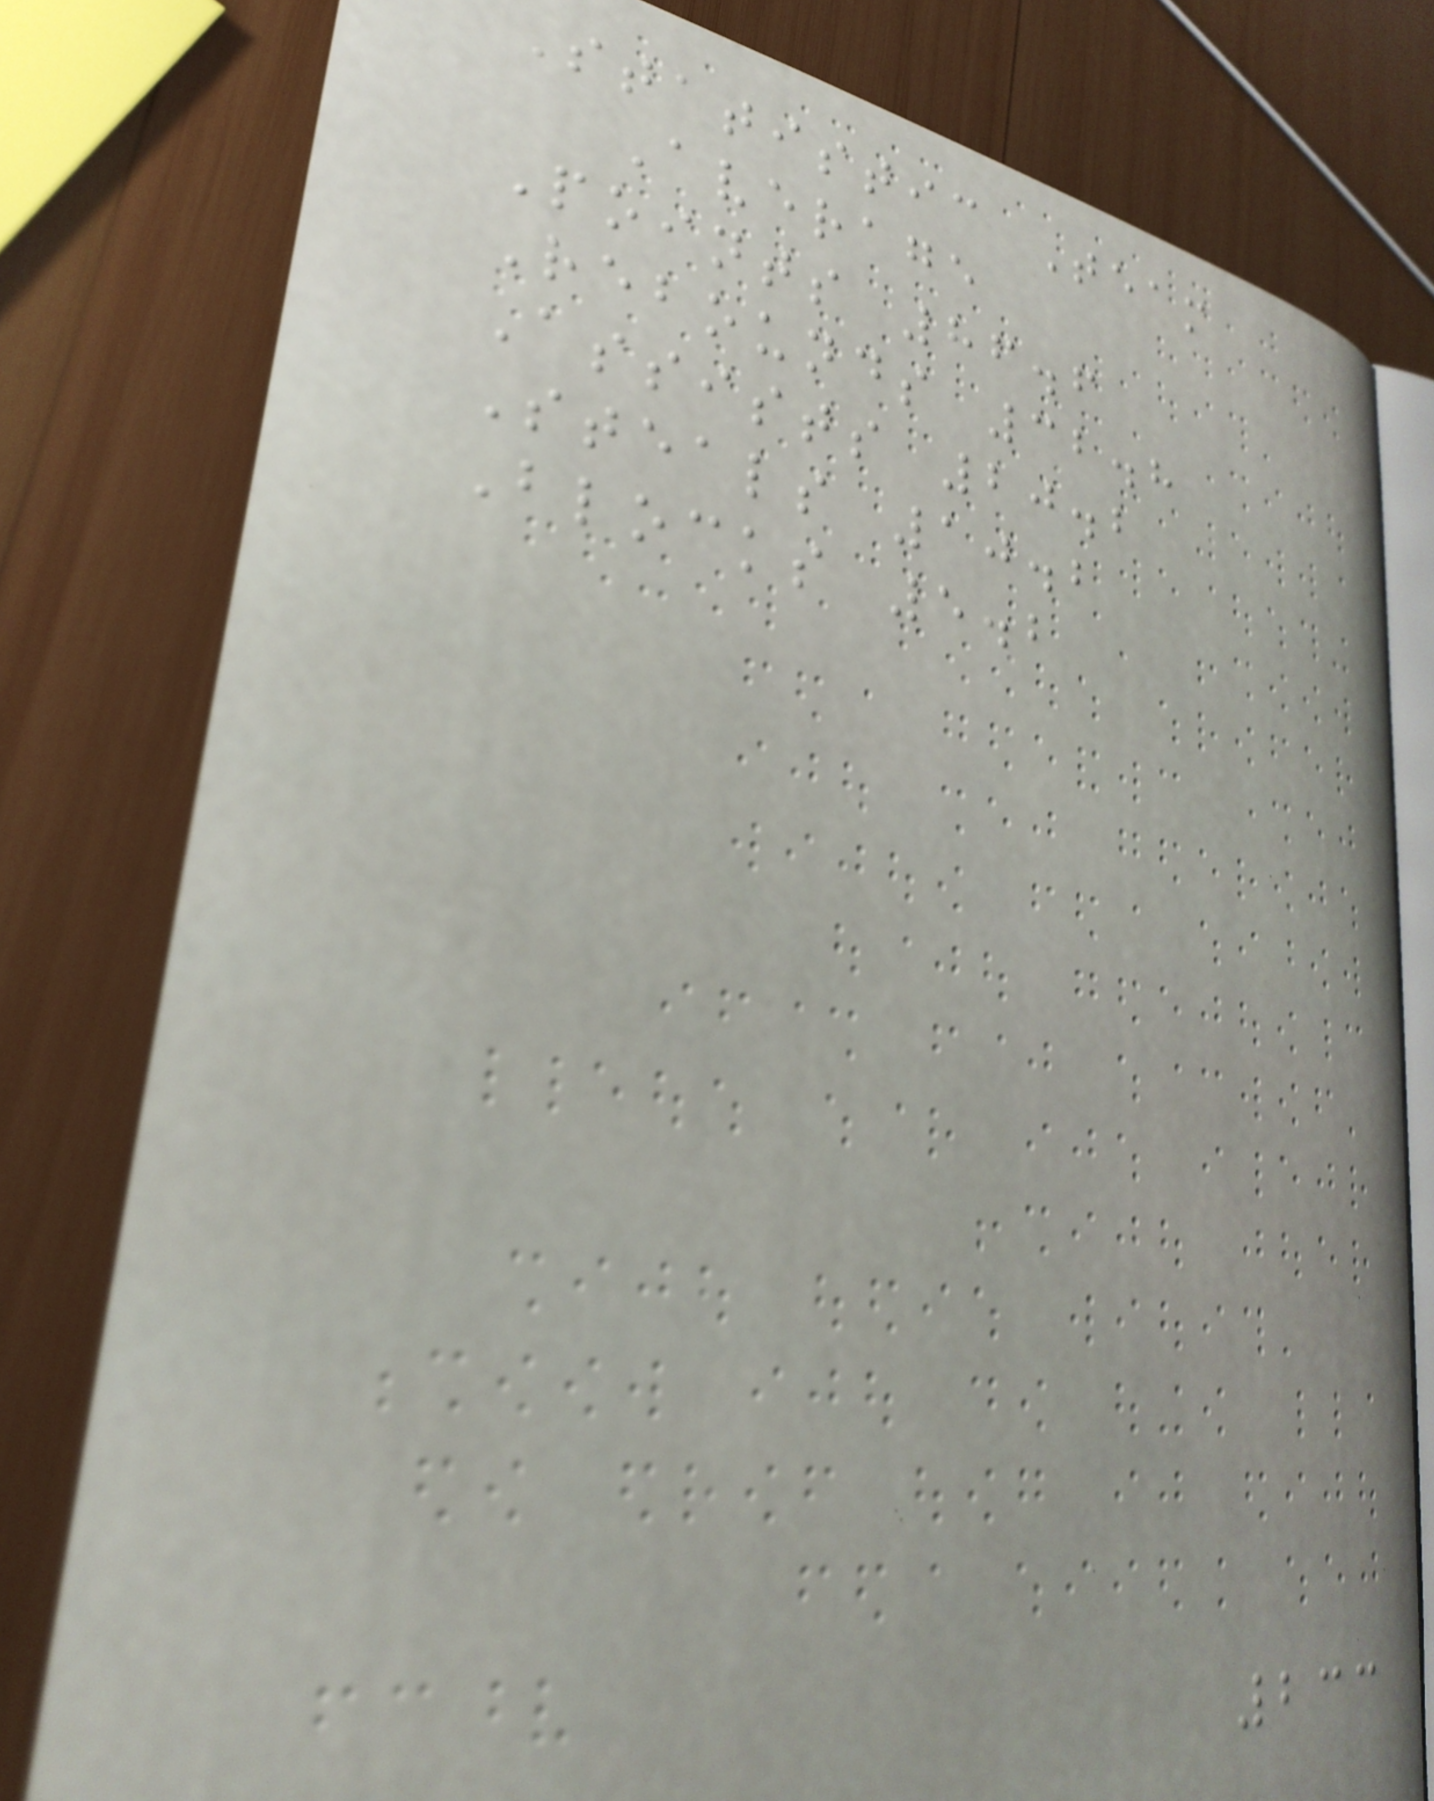Statistic Team
Average
Points 86.6
Rebounds 32.8
Assists 20.2
Steals 10.2
Blocks 5.2
233
